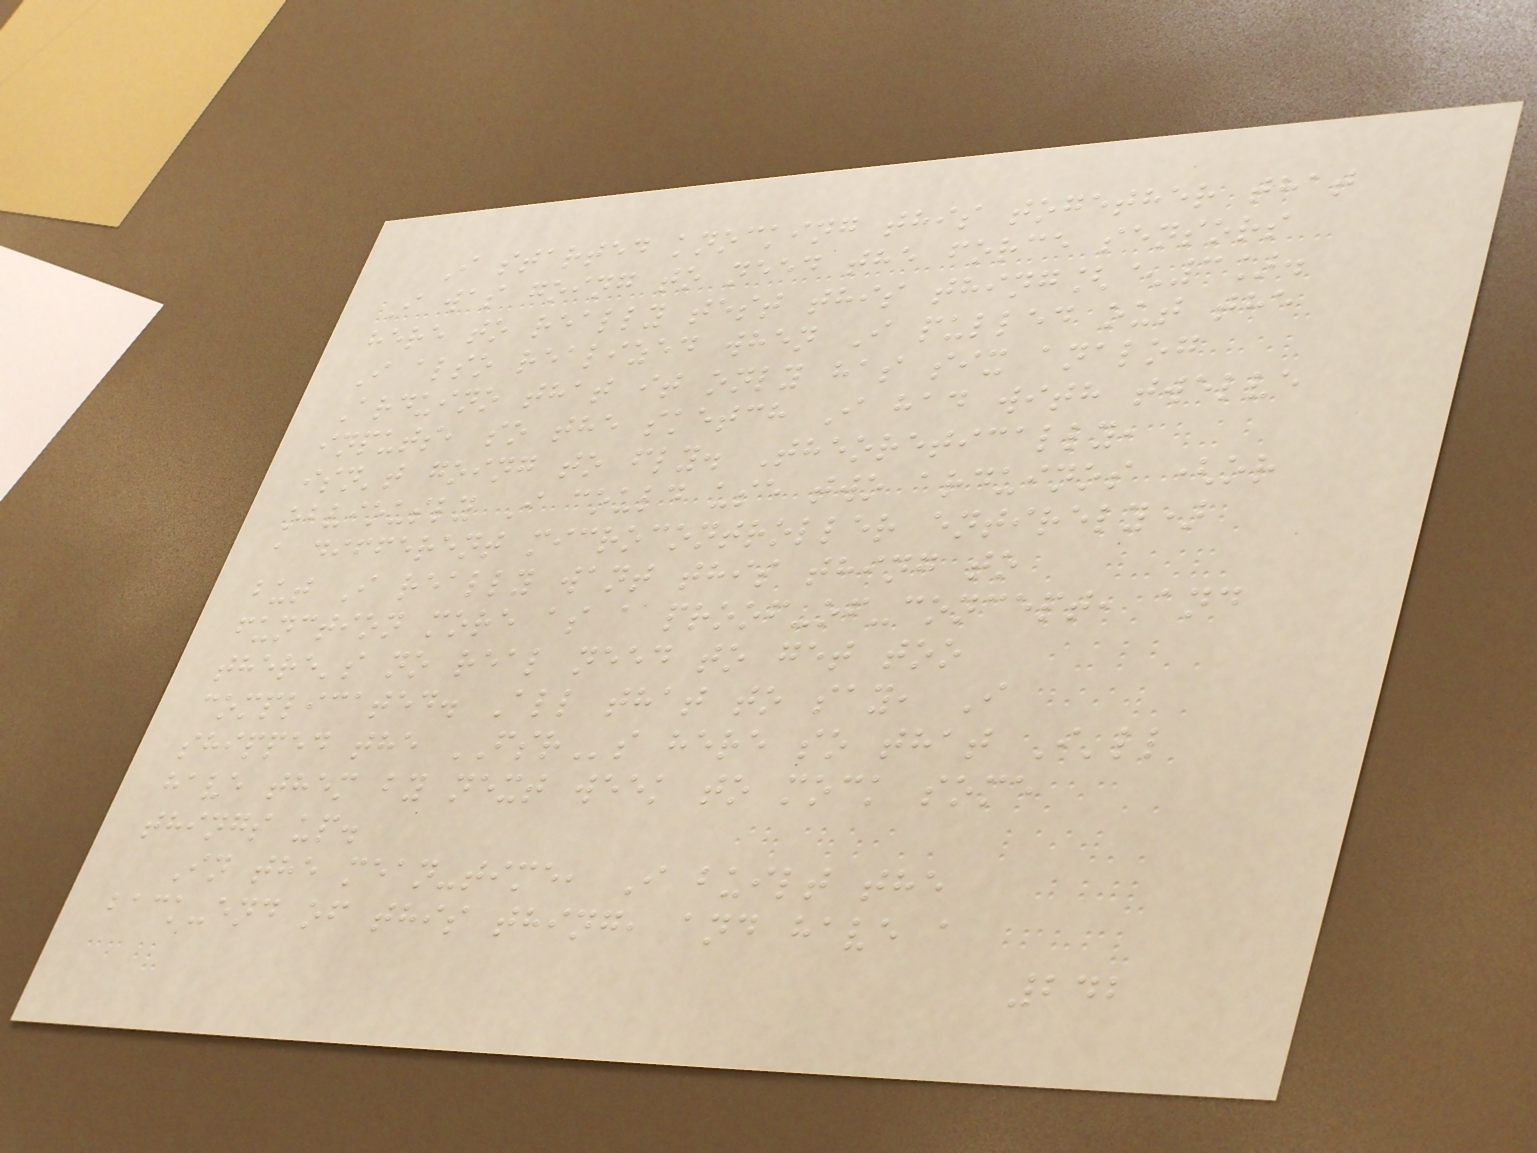I started knocking this together that
I was going to need the force sensors
here to really test this thing[^3].
I also realized when I pulled out the
Arduino that it only has six analog
inputs, so the sketch I had with twelve
isn't going to fly. Theoretically,
obviously I could use two arduinos (or
a different microcontroller entirely)
but I really want this thing to
function more as a proof-of-concept, and
there's no real need to get too
complicated. All that to say, I
shipped the FSRs here so that I'll
have them by next week to mock some
things up.
In the mean-time, I built the
back-end of this thing, and have a
242
